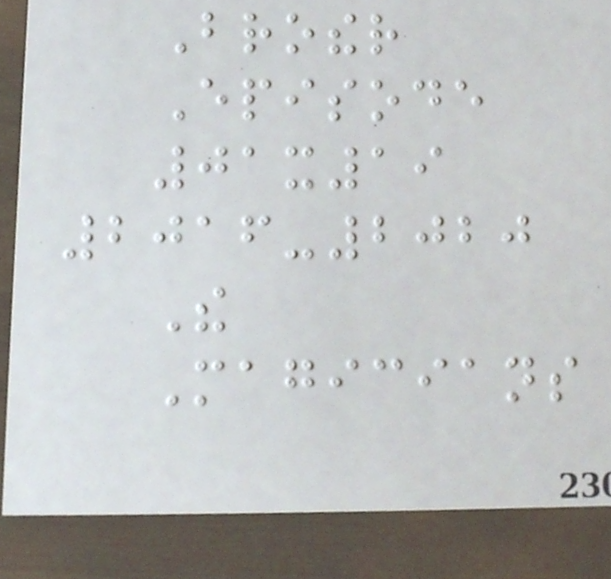Brother
Episode
01x19
2016-2020
The
Magicians
